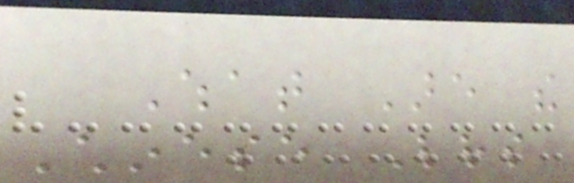What Are the
Chinese Letters
